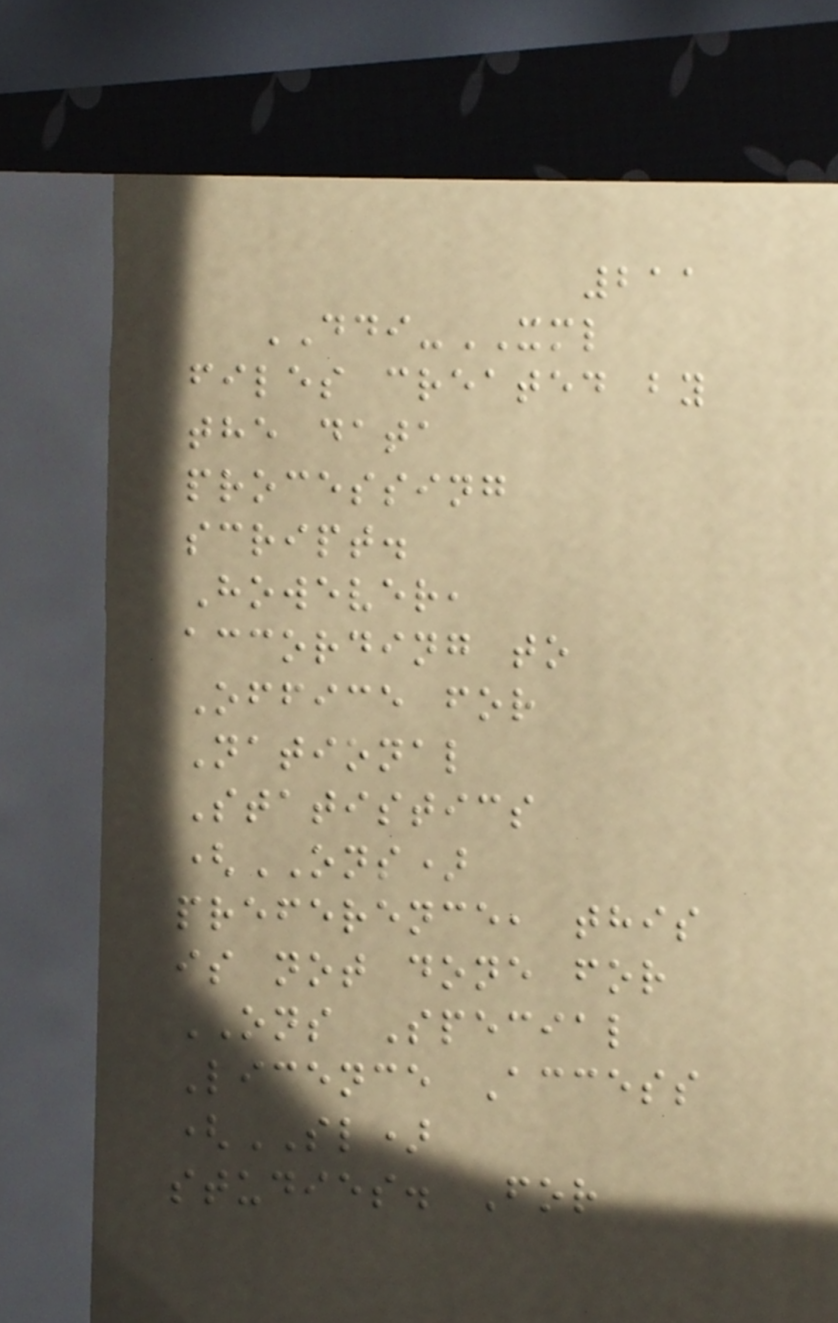211
DDI-XML
files created by
the data
processing
script.
However,
according to
Office for
National
Statistics
(ONS)
preference, this
is not done for
ONS Special
Licence Access
(SL)
studies. For
